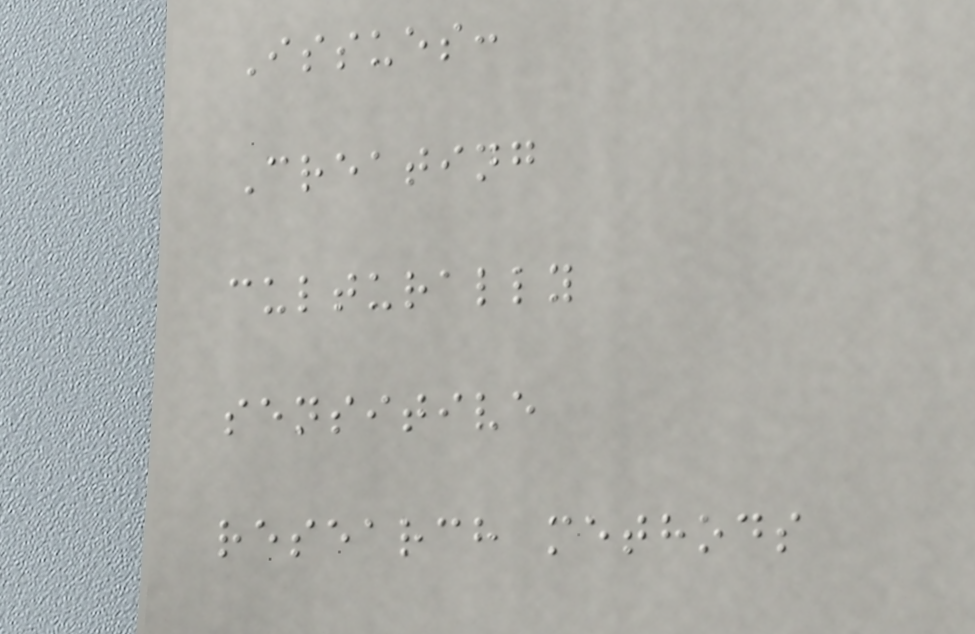Issues:
Creating
culturally
sensitive
research methods
